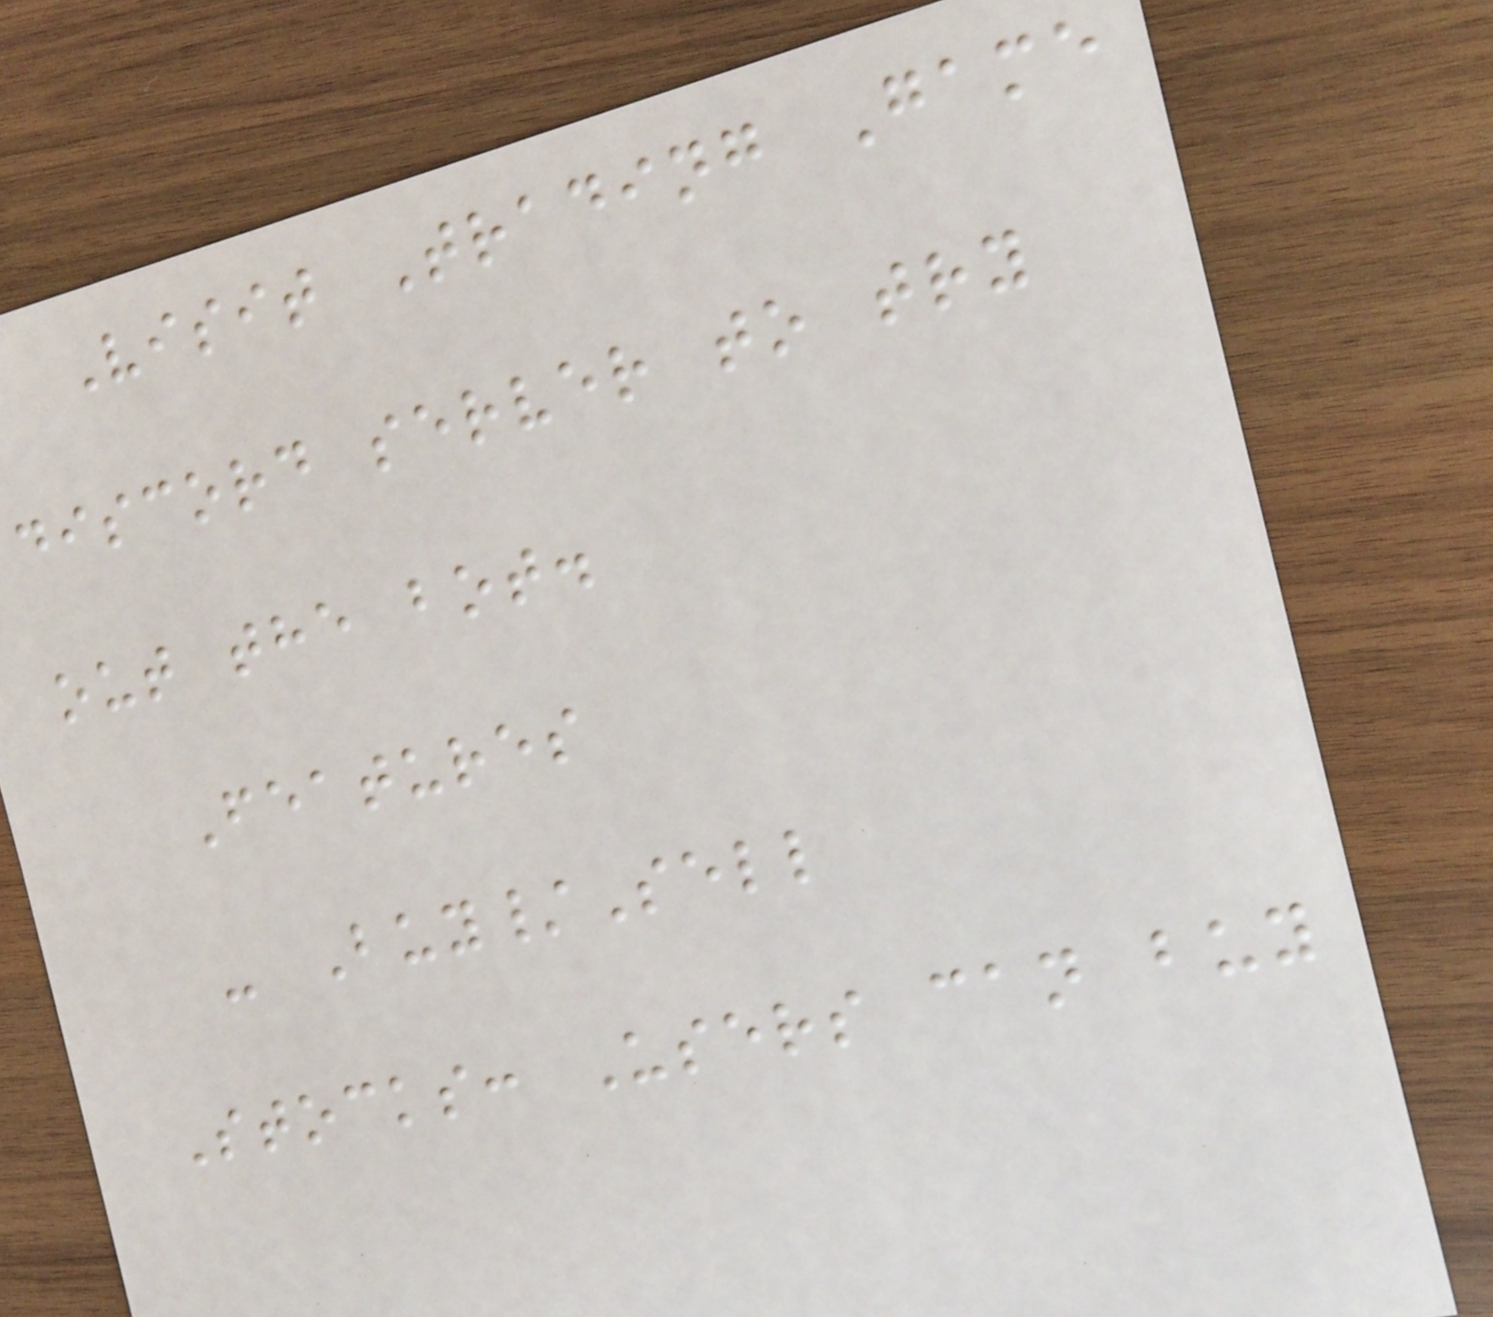Visit Trading Game
discord server to try
out the bot.
Features
- Buy/Sell
Stocks: Users can buy
